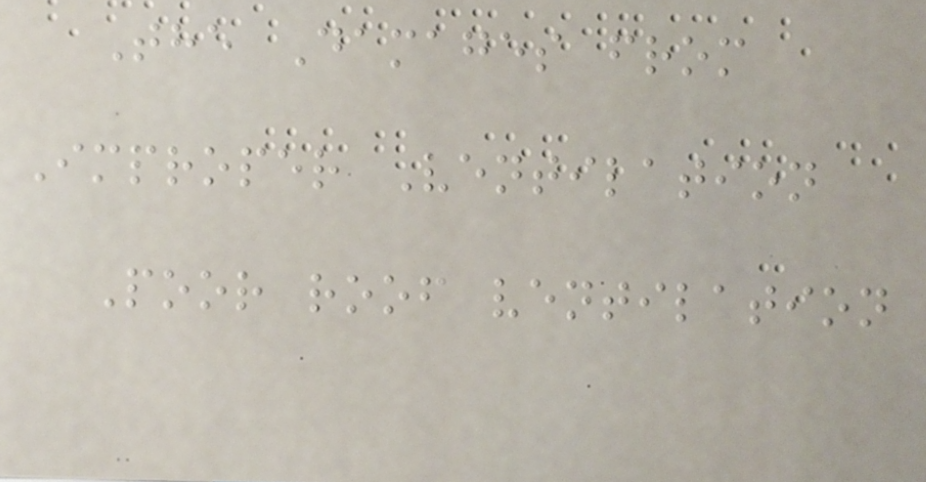The Damages from
Improper Ventilation
Poor roof ventilation
